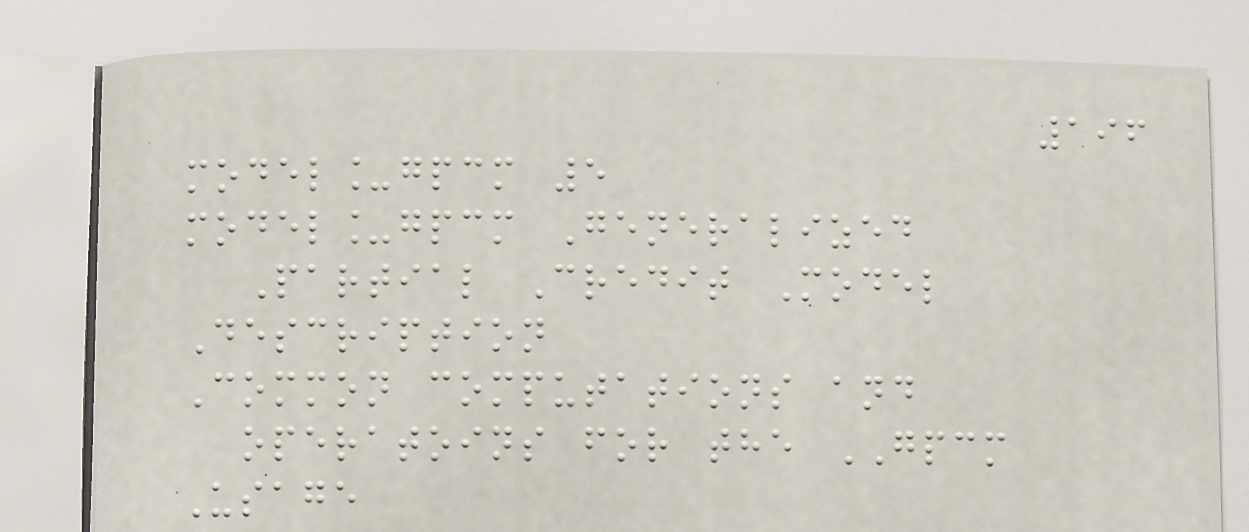196
model_gpcm 5
model_gpcm Generalized
Partial Credit Model
Description
Common computations and
operatoins for the GPCM
Usage
